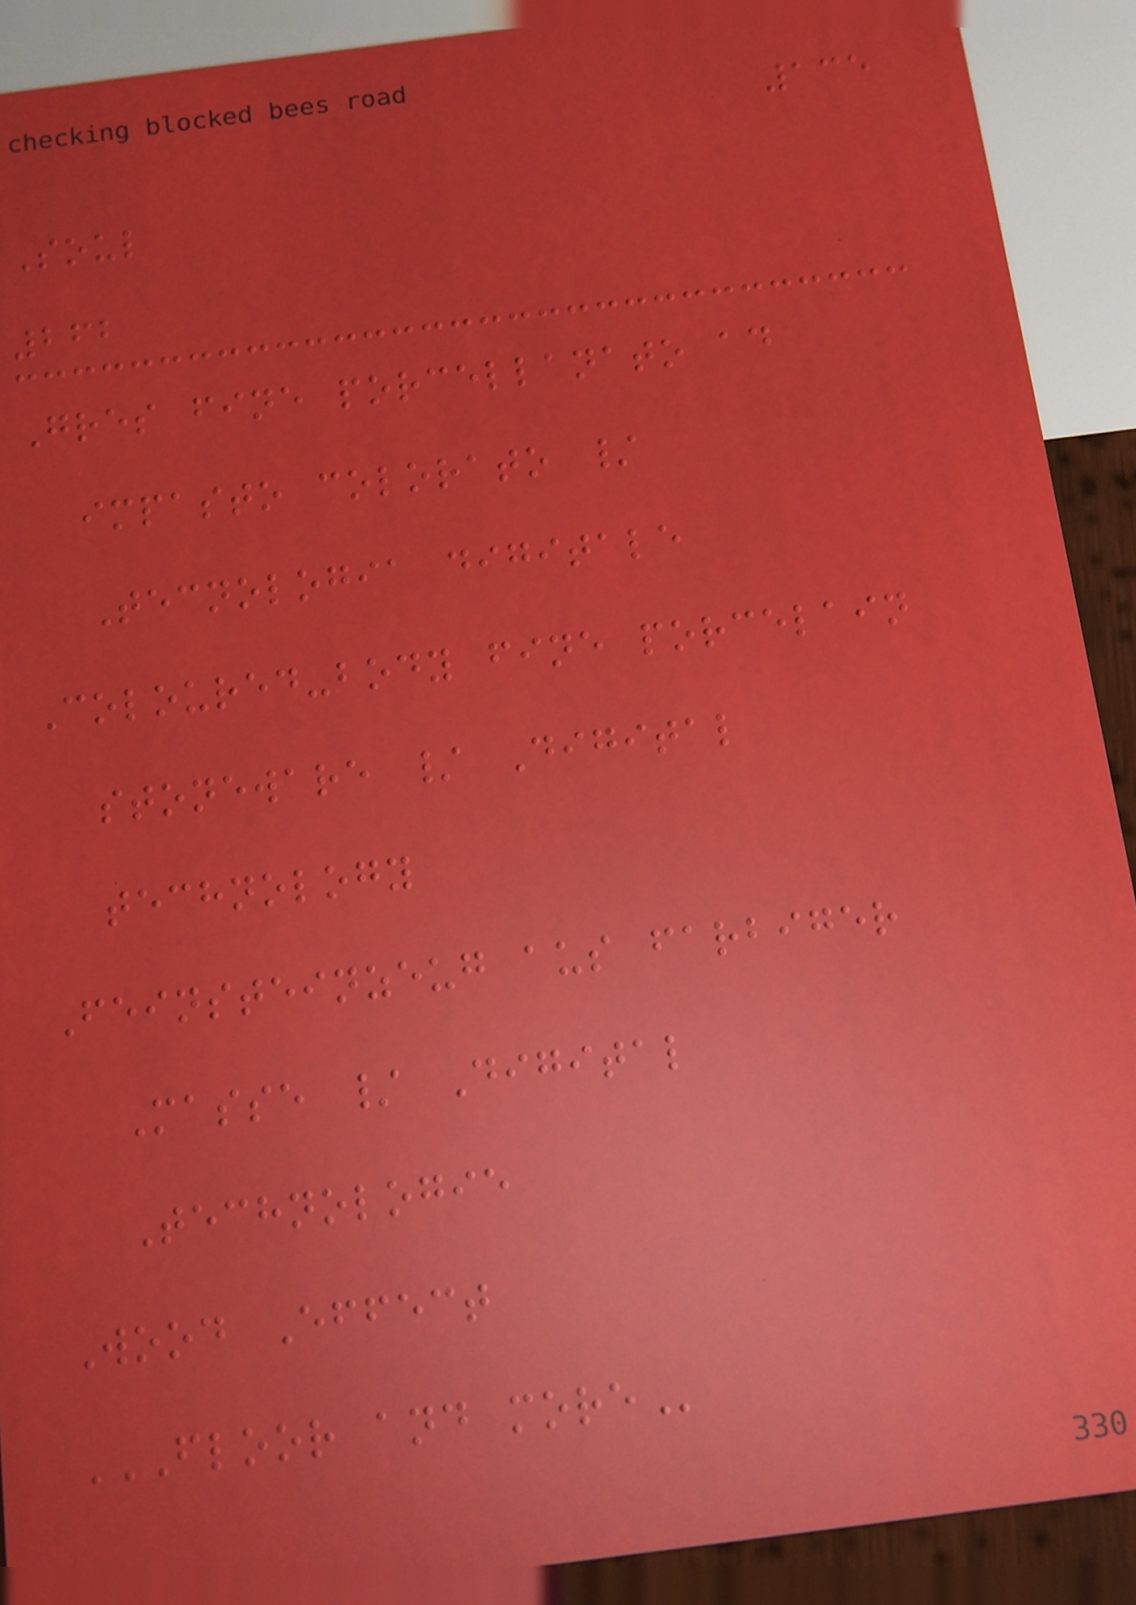135
Soul
262
Gres fine porcellanato ad
impasto colorato /
Tecnologia digitale
Coloured-body fine porcelain
stoneware / Digital
technology
Feinsteinzeug aus farbiger
Masse / Digital
Technologie
Wood Effect
FLOOR AND MORE
